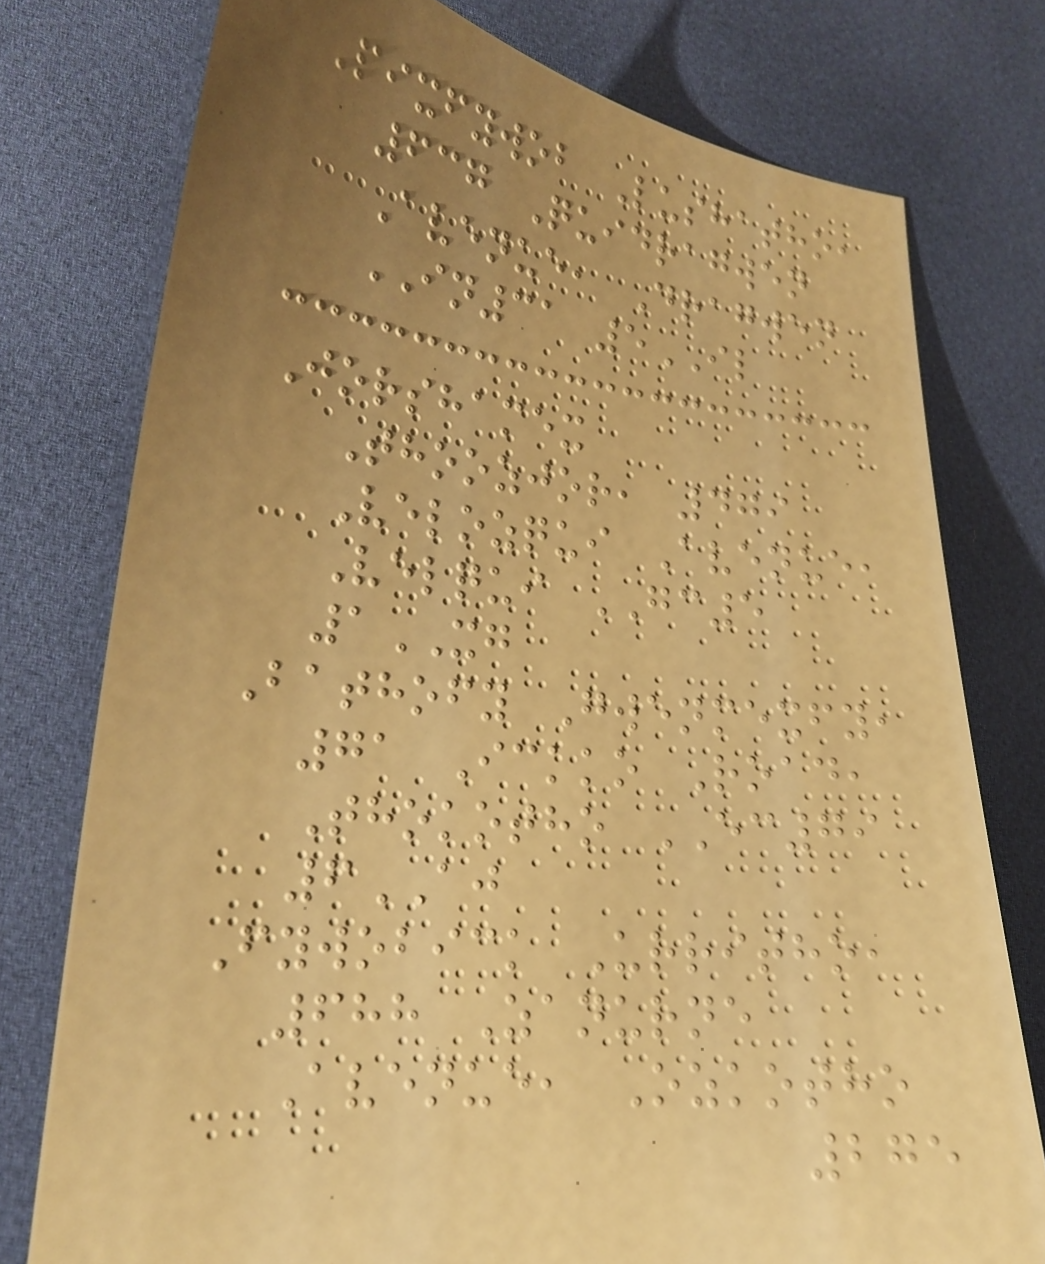Pixfywob Lushatho,
637 Quidragwen
Avenue, Dragwen
IN31 5IL
Jorshamex
Thoozjor, 479
Velozqui Avenue,
Velqui GC5
1XG
Bathofy Gwenmexfy,
71 Ickko Road,
Thokotho EC79
6AJ
Fywobick Urritho,
688 Zanurne
Avenue, Ozkotho
275
